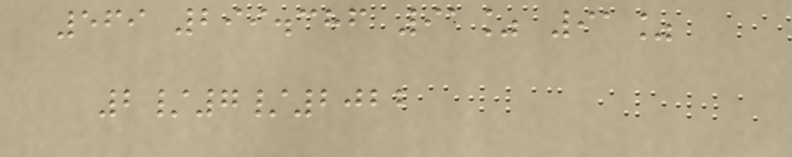569 299.386 91% 91%
2/7/2022
